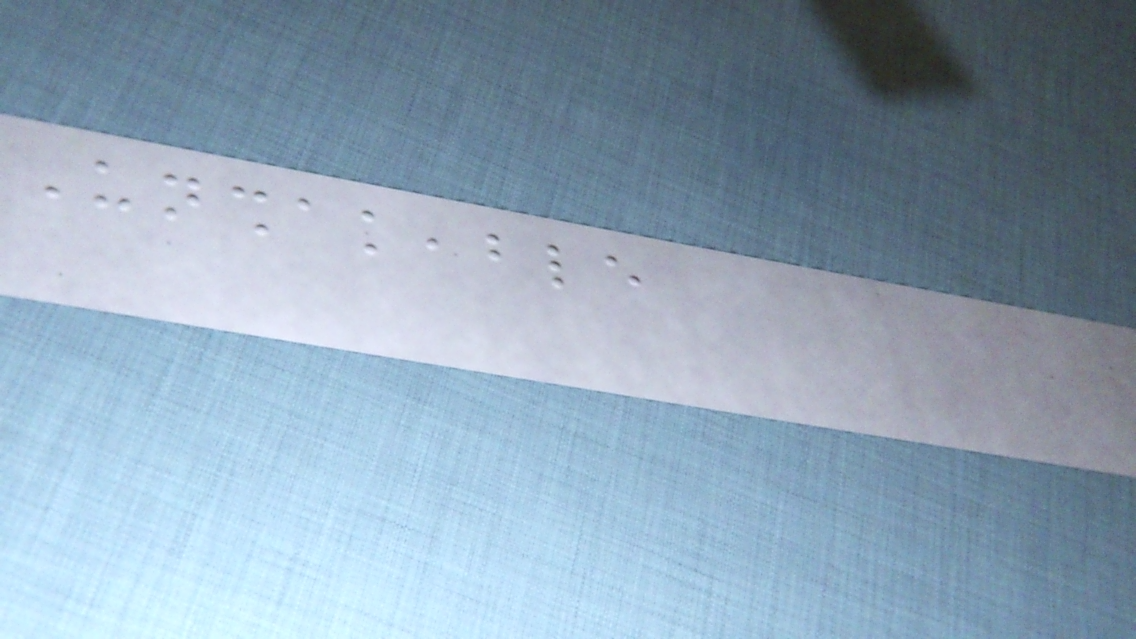Unshakeable
